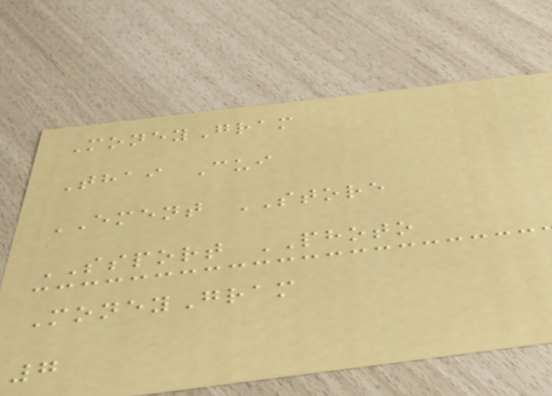MoneyGram
Thai Cui
EMENT STORE
SSPORT PHOTO
MoneyGram
7
